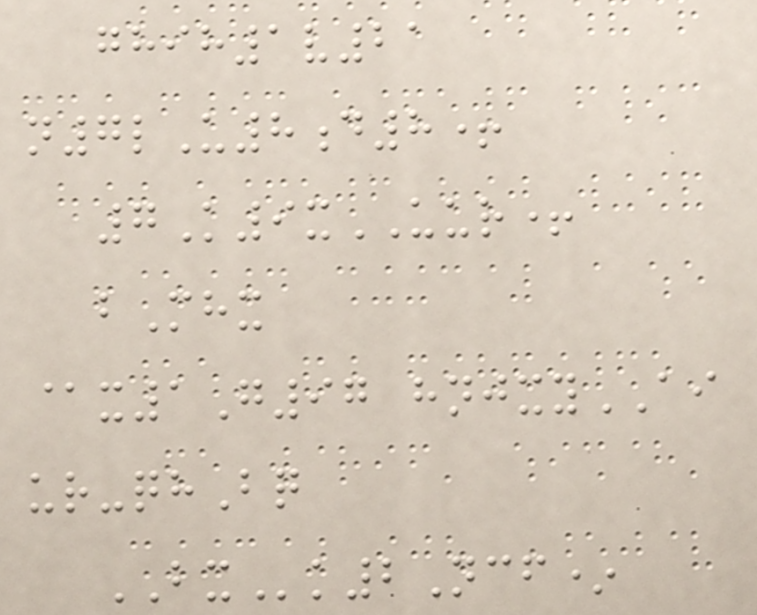ghih1v21
n7lU8d8+
7K9xUUR+
bMhx
@x1G97 hnjxyAI
ur-qhBq
BXk2Ncf*
